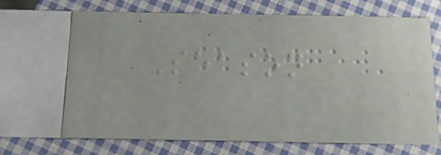Season
